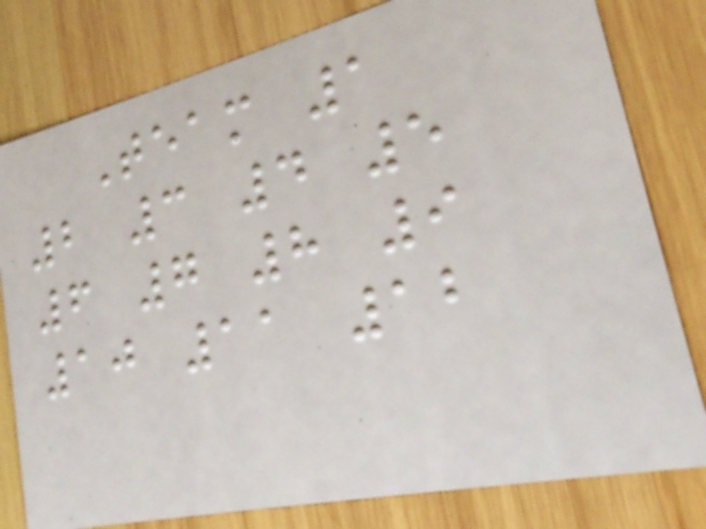Team 1
2 3 4 5
6 7 8 9
10 11 12
